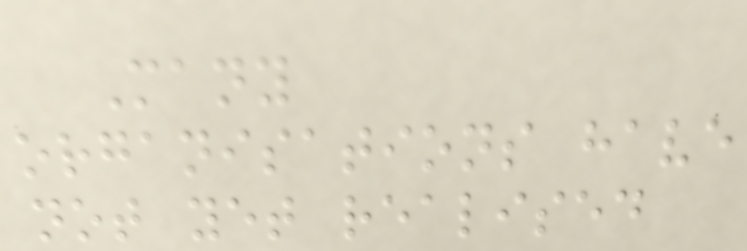Many
organisations have
not yet realised
